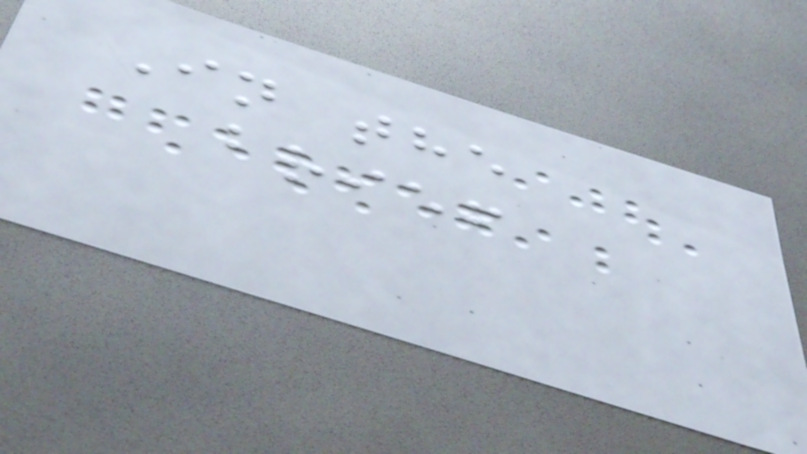In the
brief
